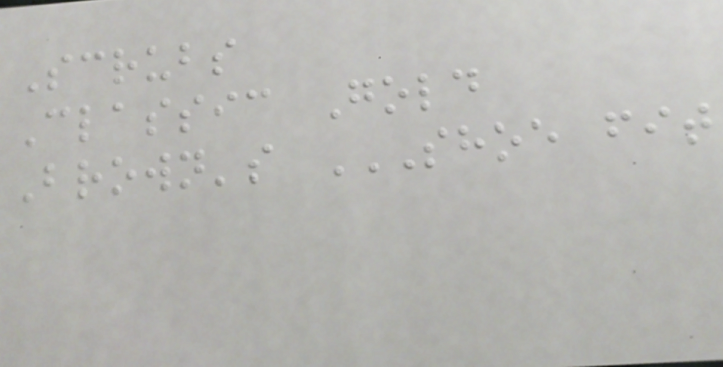Scrubs
Classic Gold
Brown's SHOE FIT
